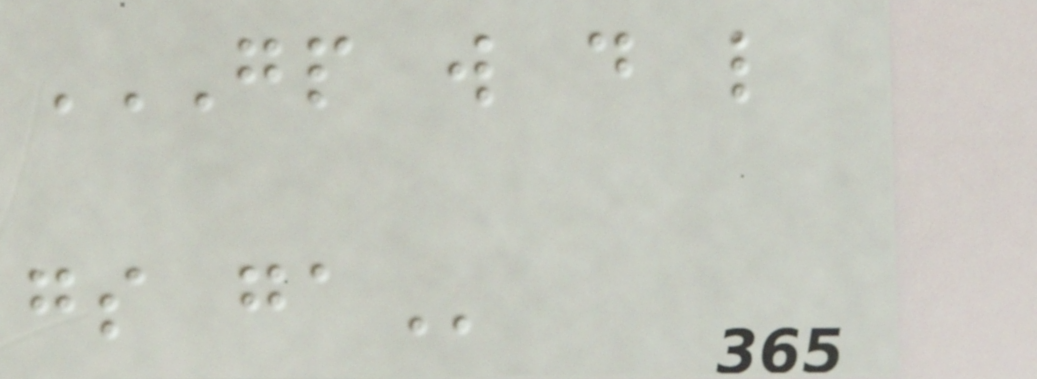GP W D L
GS GA
